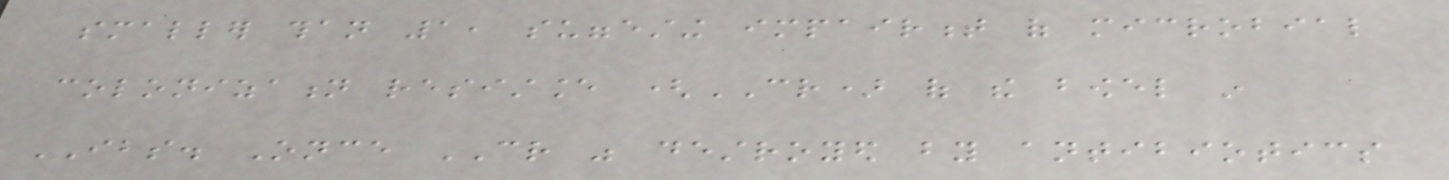smaller than 1, suggesting impairment of microbial
colonization resistance (CR) of the bowel in
IBS. Once CR was destroyed by antibiotics
